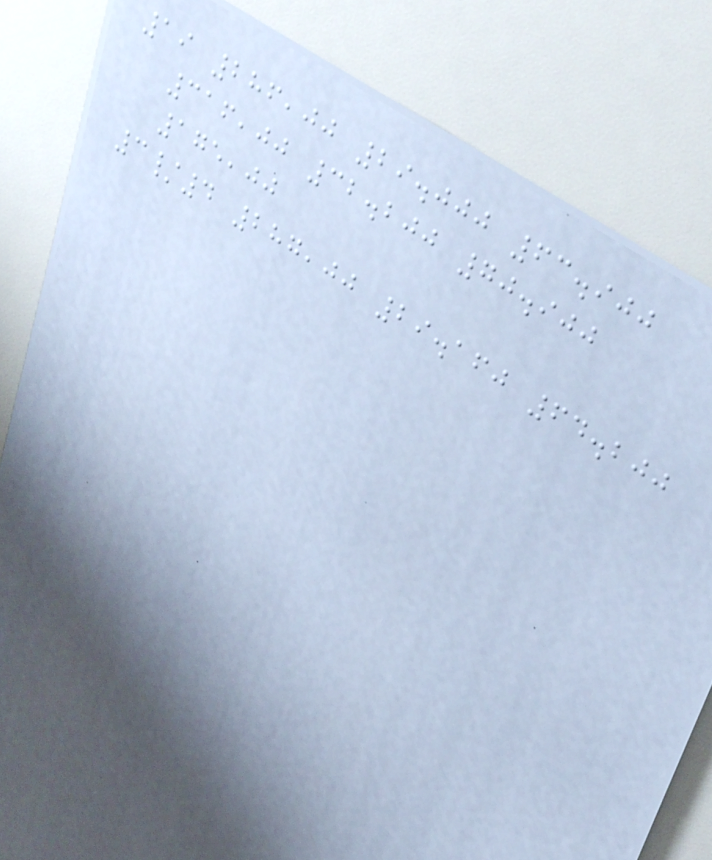19 286,00 29.000 63.900
316,00 32.200 70.900
175,00
3/4 287,00 29.160 64.200
